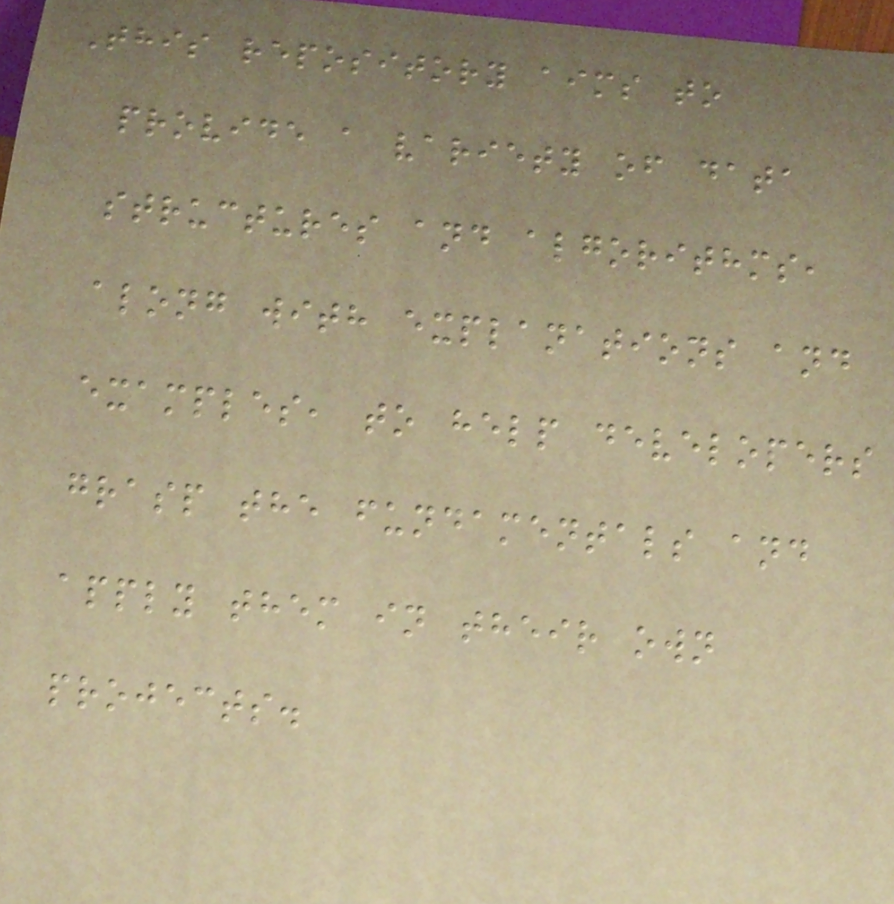This repository aims to
provide a variety of data
structures and algorithms,
along with explanations and
examples, to help developers
grasp the fundamentals and
apply them in their own
projects.
